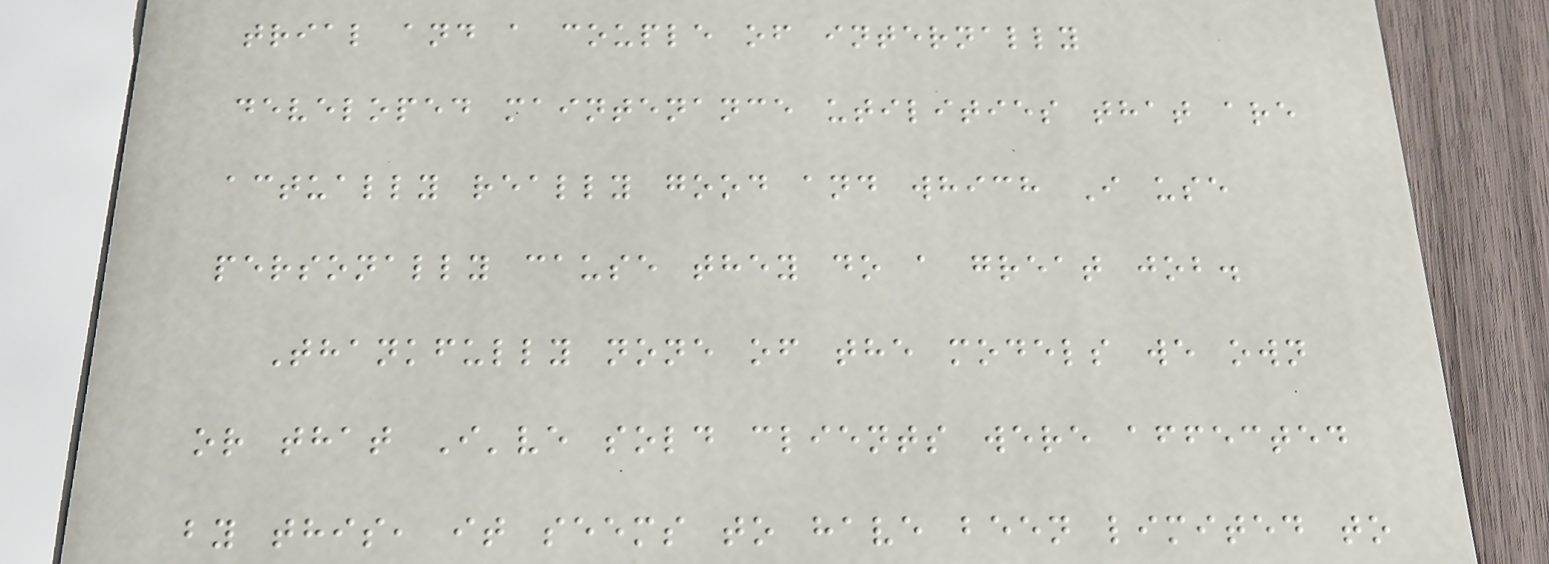trial and a couple of internally
developed maintenance utilities that are
actually really good and which I use
personally cause they do a great job.
Thankfully none of the models we own
or that I've sold clients were affected
by this, it seems to have been limited to
